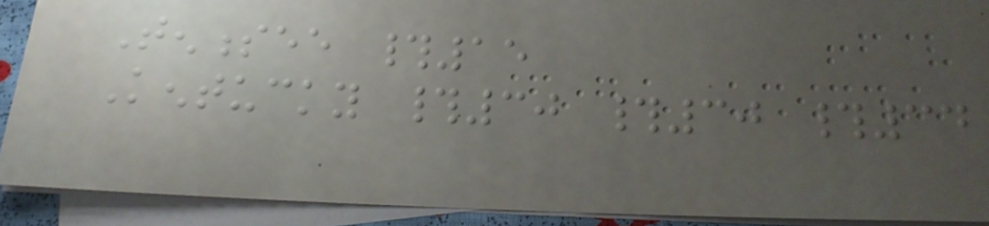Tennessee #15
Kentucky #30 #30 #34
